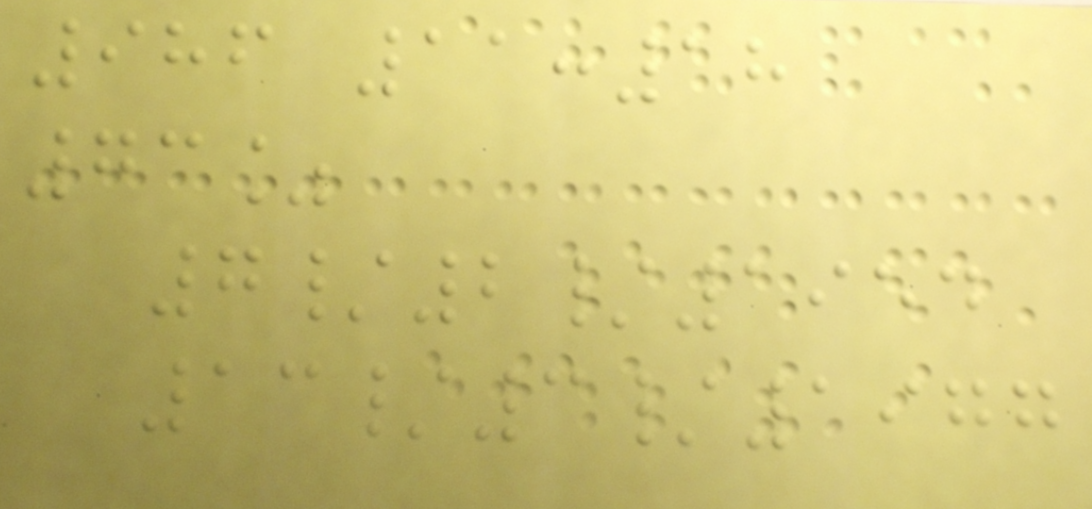986 11:18
73%
7/2/1954
13/3/1977
